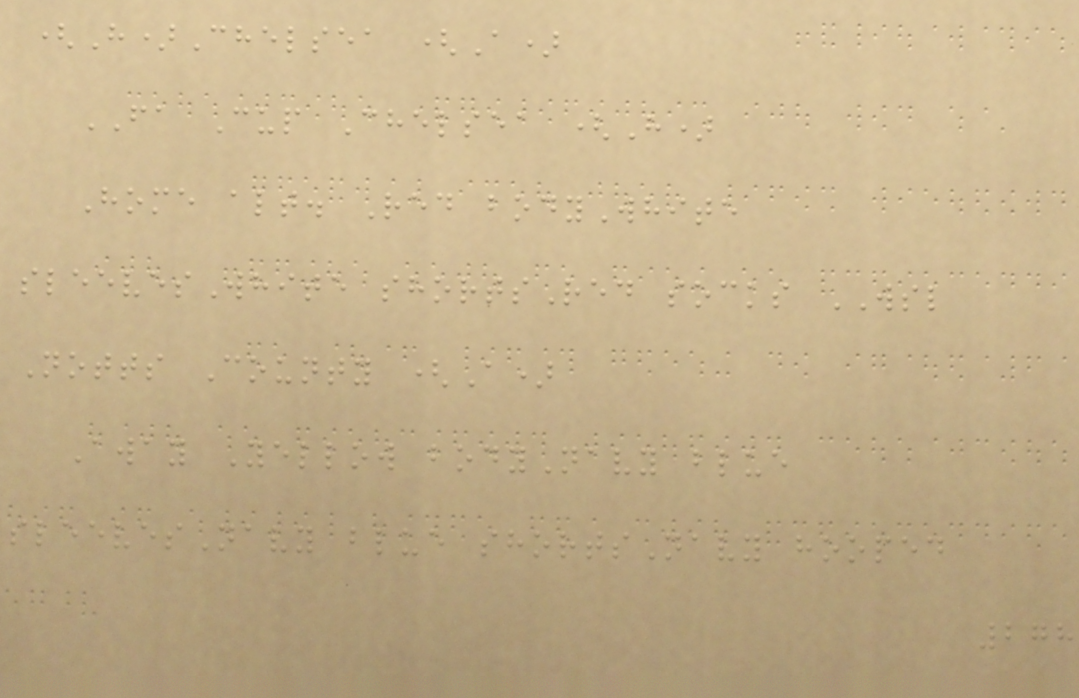(H)Chelsea (A)
FA Cup Chelsea (H)
Home alt. Red bodyWhite
sleevesWhite shortsRed socks WSL
Notts County (A)
Away Yellow bodyNavy blue
sleevesNavy blue shortsNavy hooped
278
